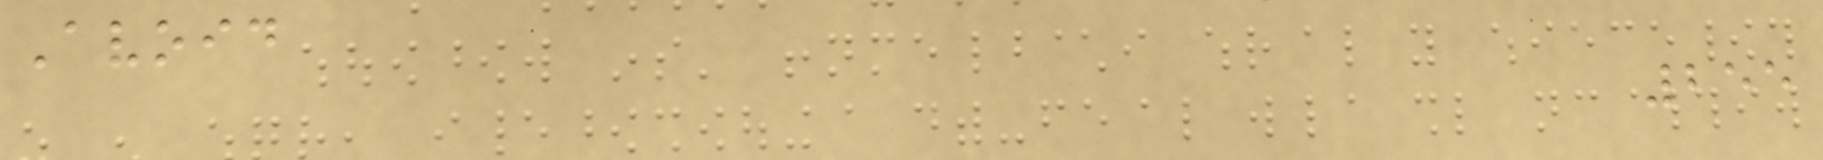Avoid
255
